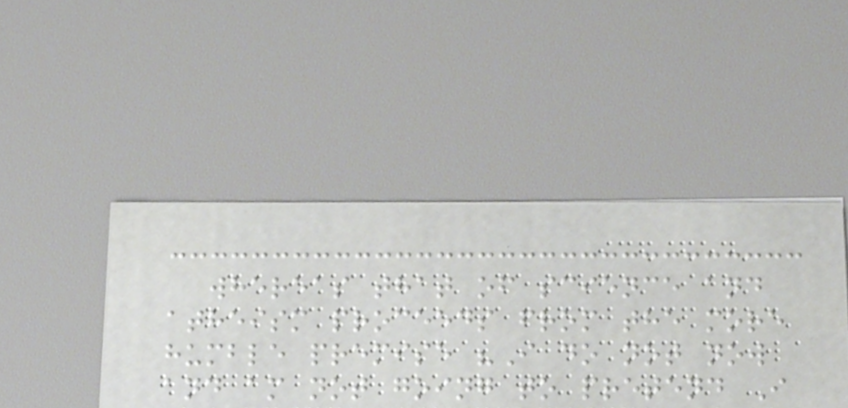whereas that of science and
atheism proceeds from the more
humble premise "I do not now
and am not going to pretend I
